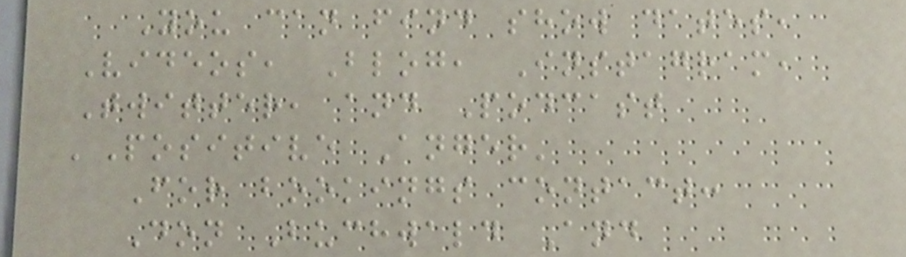You can find show dates,
Videos, Blog, Instagram,
Twitter, and Podcast
'Positive Anger'
For bookings contact:
Don Buchwald And
